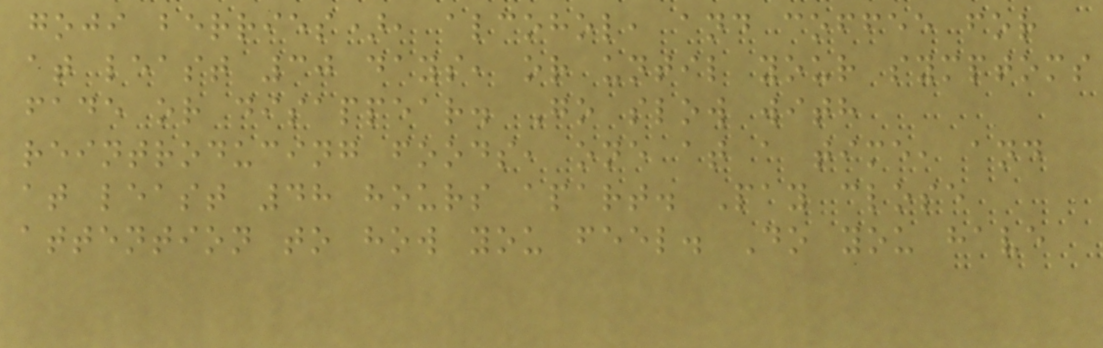goji berries), alcohol, and coffee for
at least 30 days, or until your symptoms
fade or disappear. Go slow with
reintroducing foods, one at a time, and
at least 48 hours apart. Pay close
attention to how you feel. Do you have
